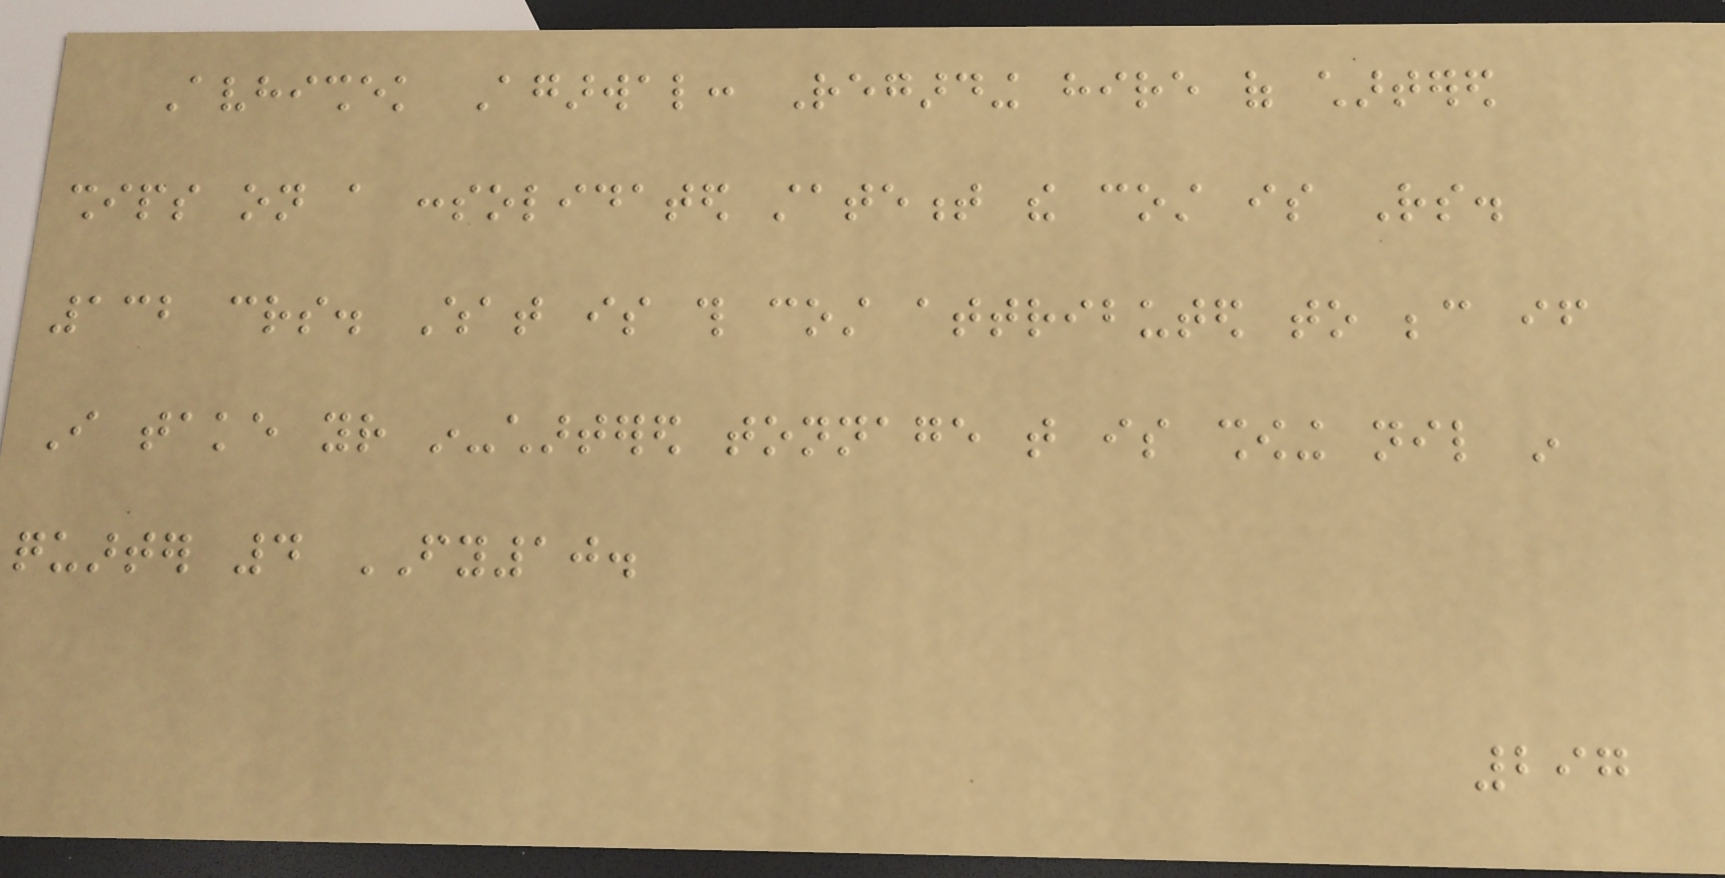Avhishek Agarwal: Regarding hire of chartered
ships on a consolidated statement the cost is Rs.
132 crs. What is this cost attributed to because if
I take your in-chartered tonnage that is showing nil in
quarter 4 FY10.
297
